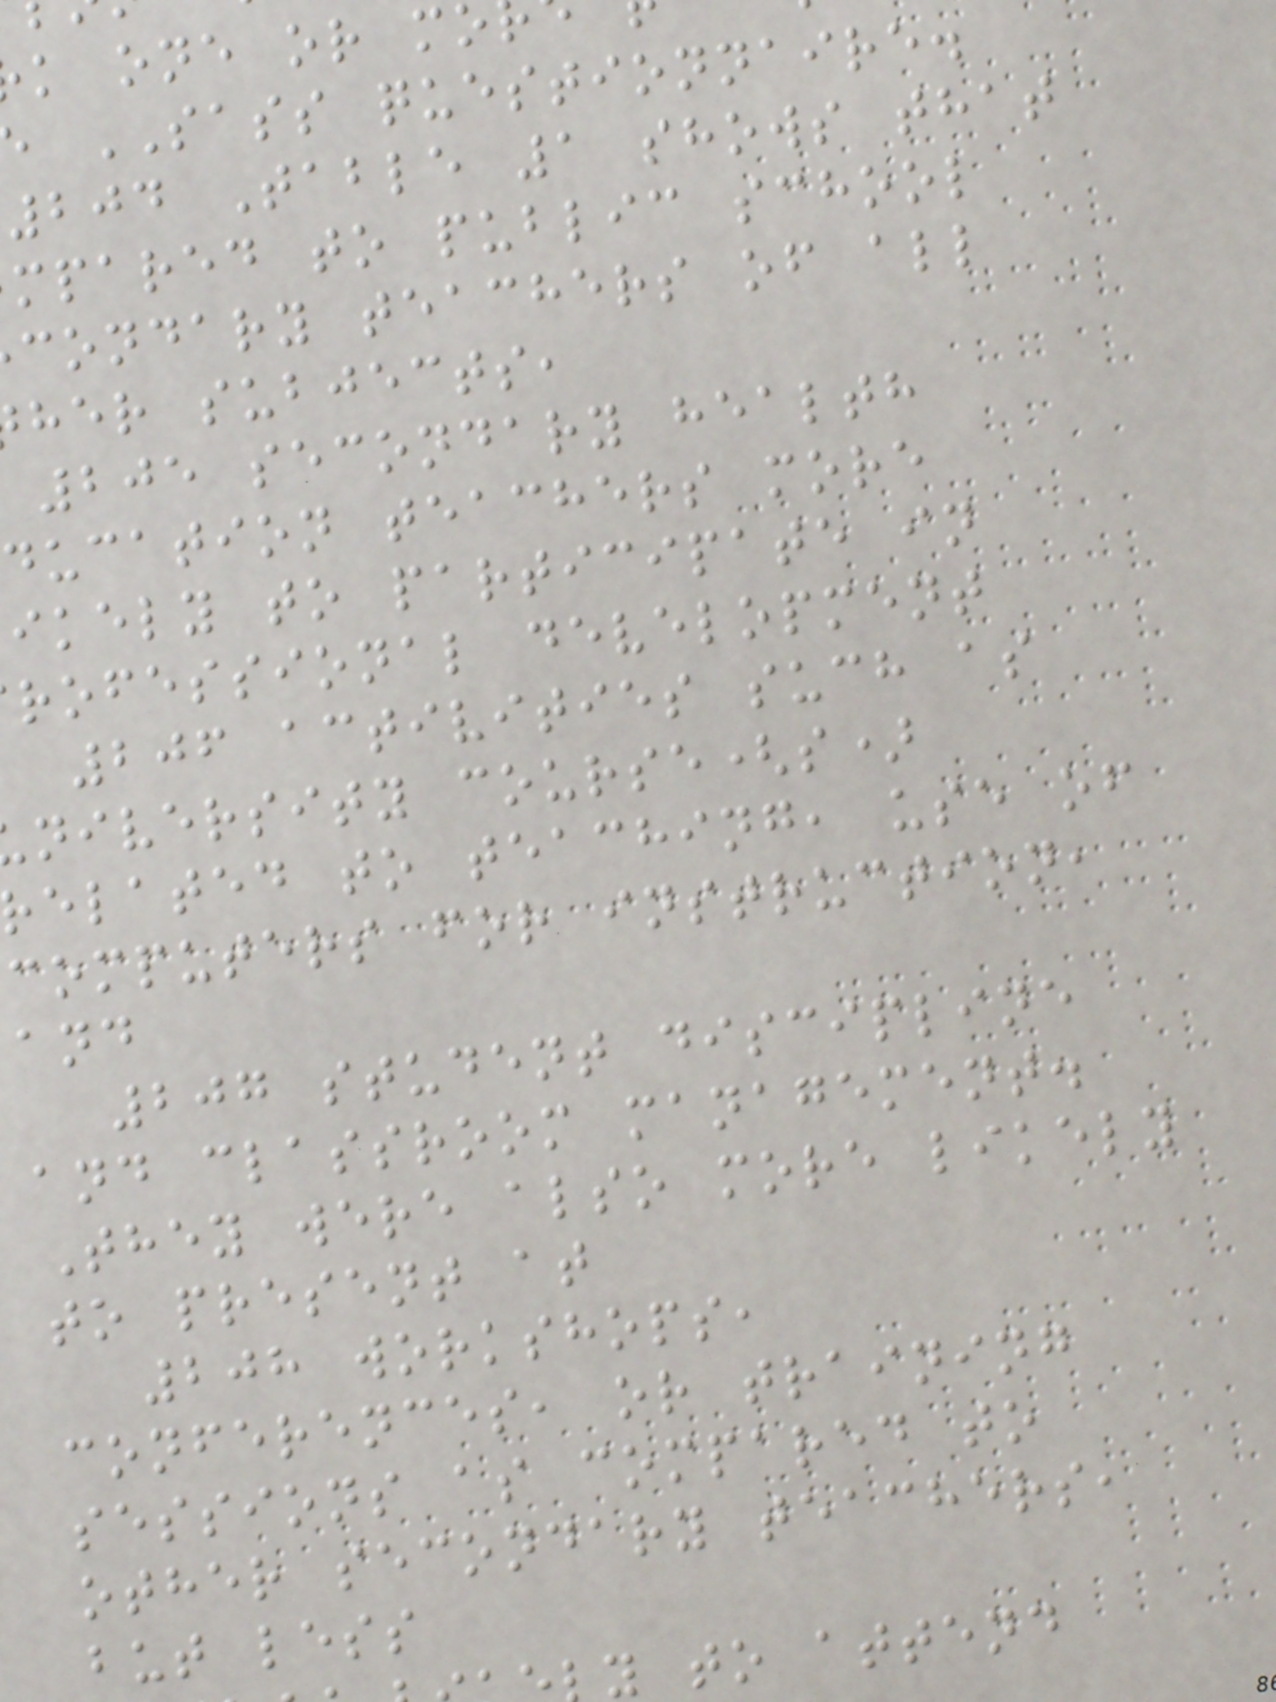k one or mo
SASS questionnaire.
204 Table 1 shows that
mpared to public school
condary teachers of all
her subjects,
205 secondary health
ducation teachers more
ikely to participate in
rofessional development
206 activities such as
niversity course(s)
related to teaching, use of
computers for instruction,
and
207 student discipline
and classroom management.
They were also more likely
to present at
208 workshops,
conferences, or training
sessions as compared to
other secondary teachers,
but less
y to attend
